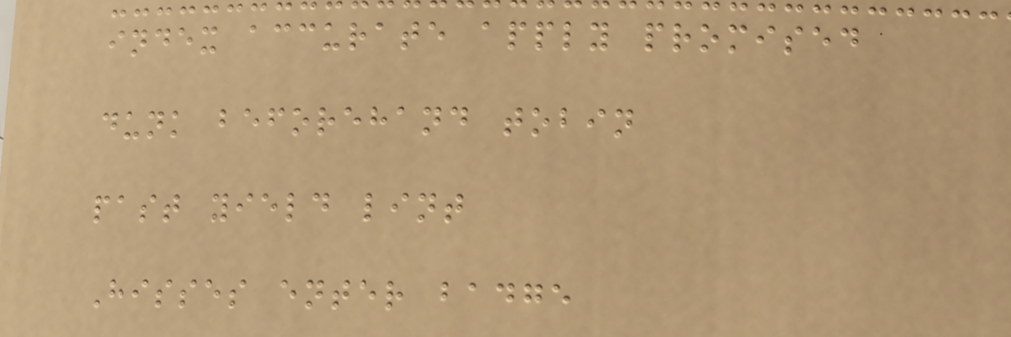index accurate apply promised
dunk beforehand tobin
past yield lint
Hisses enter badge
